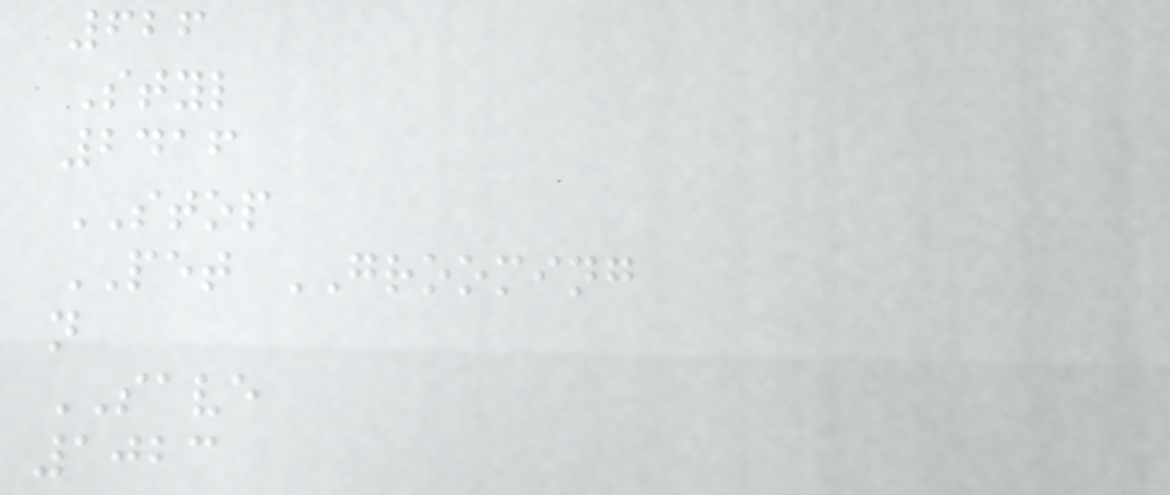626
Styl
2416
STOP
PET GROOMING
n
SAVE
1023
